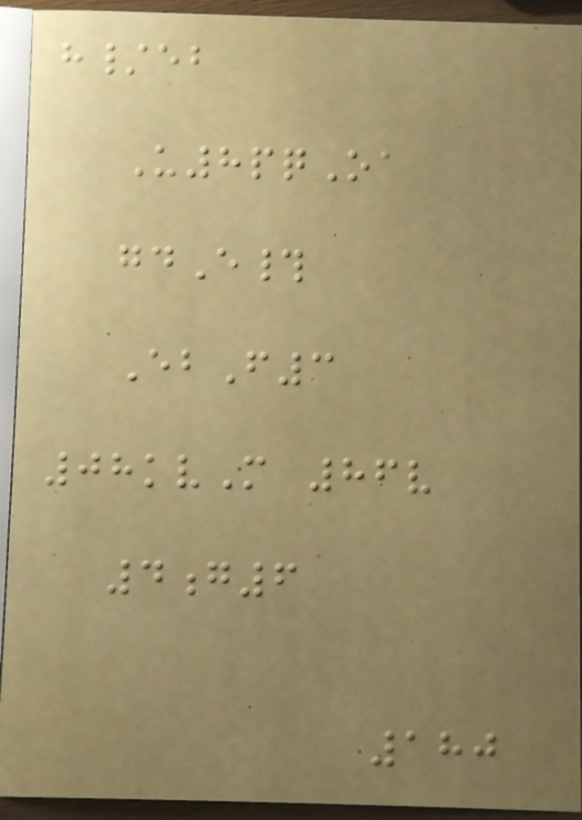h/eb
U8pqOa
gdE#
EbF3
08kvM 86v
4g6
180
